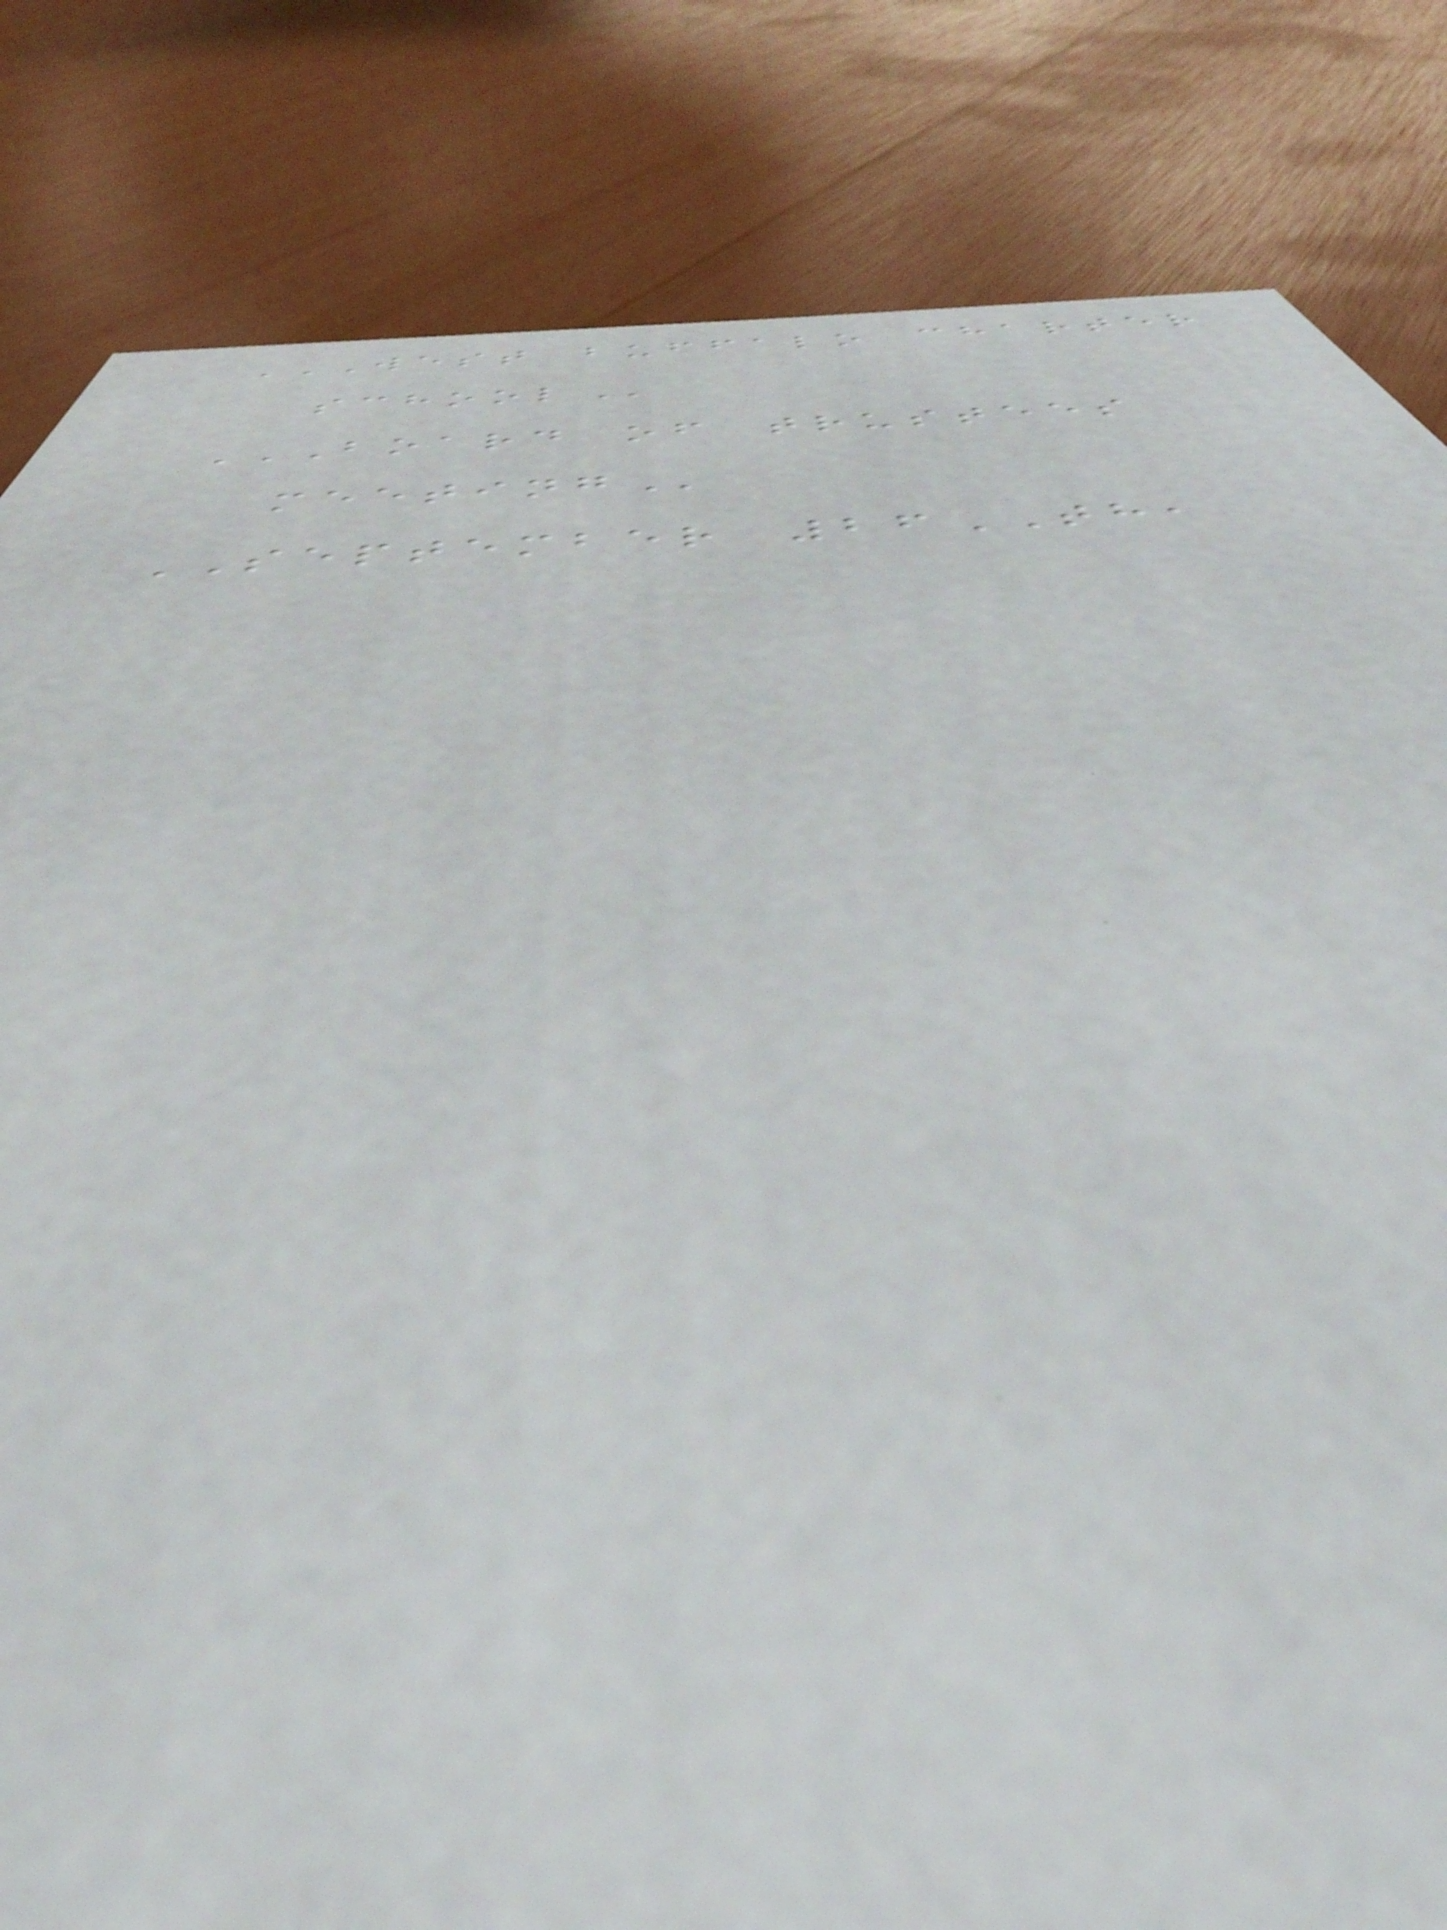WEST BUFFALO CHARTER
BOARD OF TRUSTEES
SEPTEMBER 26TH,
